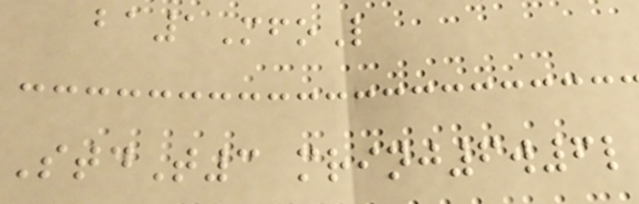ba1MfoL
StdT3 mrinj6w6l
